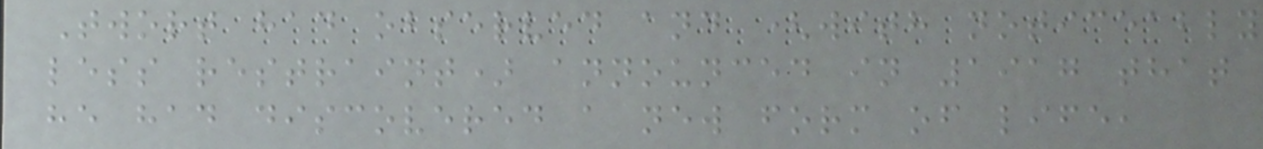Twort had observed and (with noticeably
less restraint) announced in 1917 that
he had discovered a new form of life,
